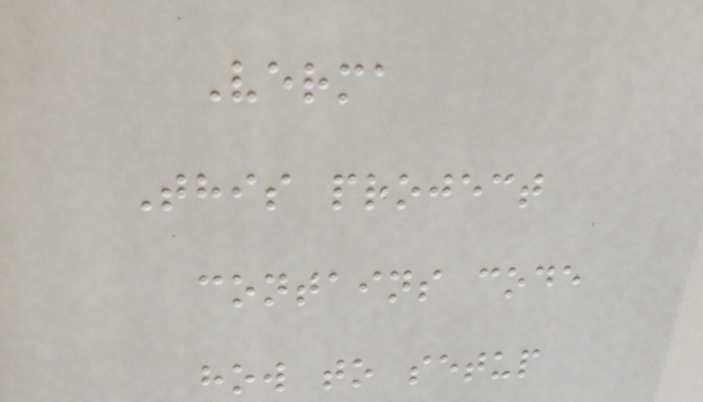Verma
This project
contains code
how to setup
